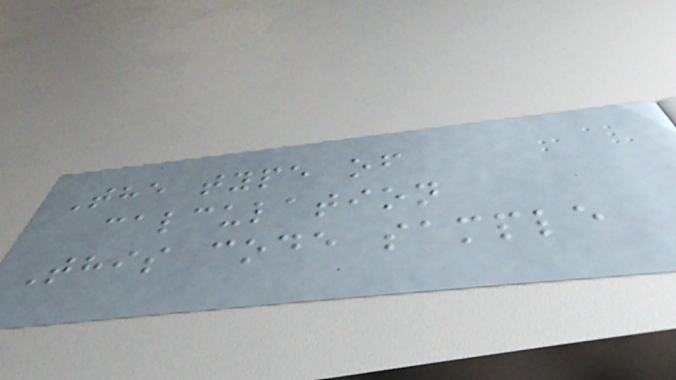The type of
calculation
This code sample
